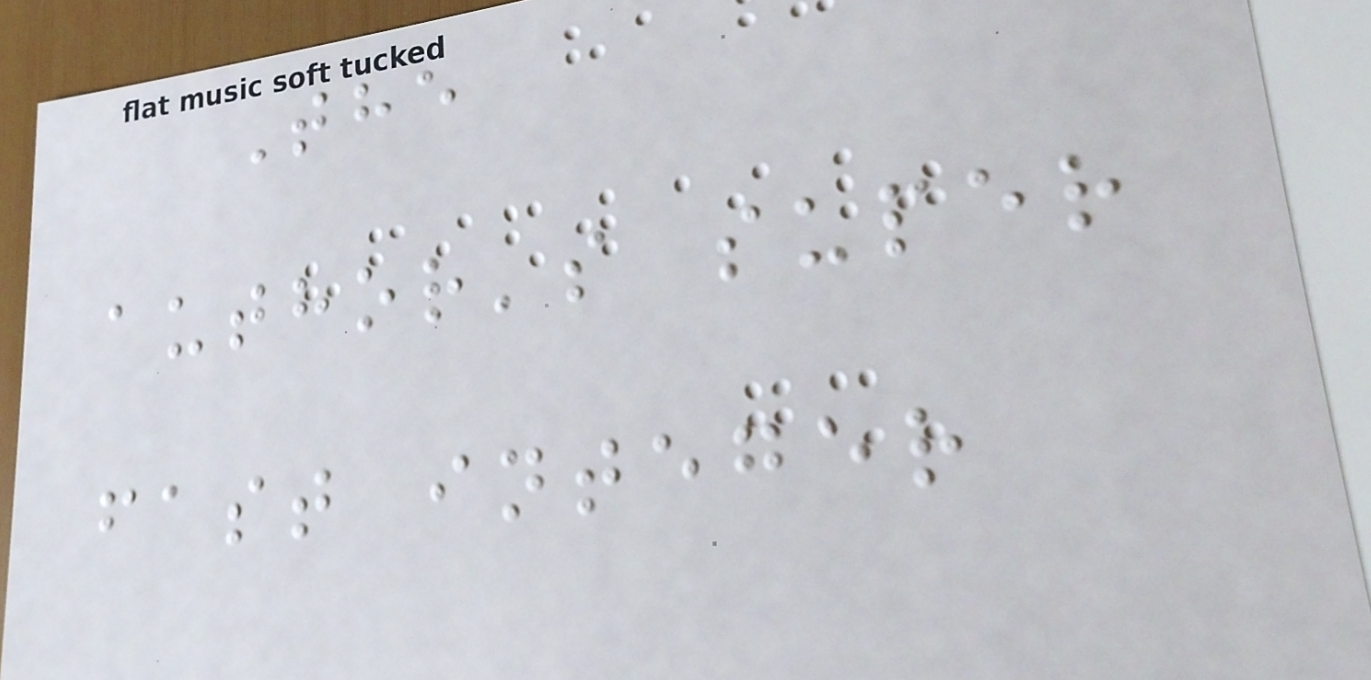The
author's super
fast integer
